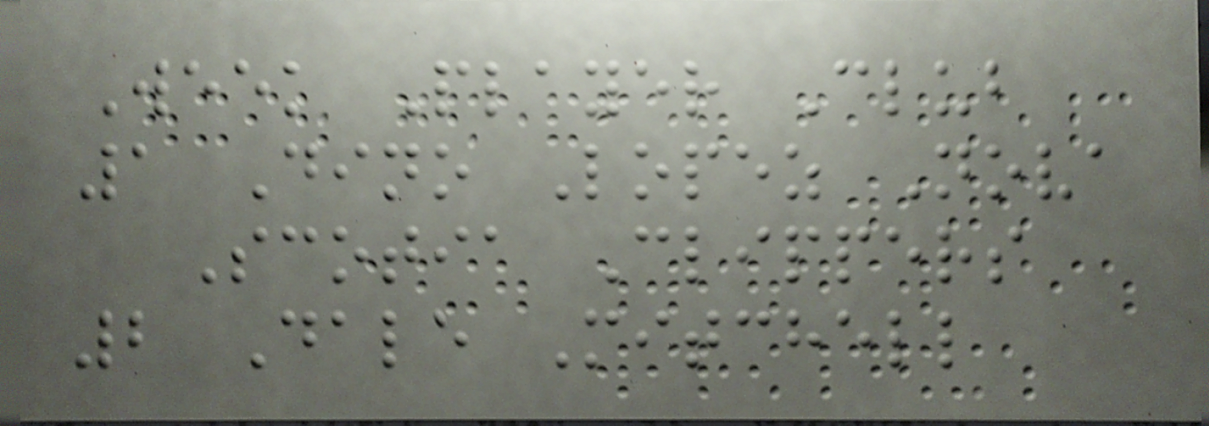Week Player Club
1 Dino Lopez Nova
Scotia Clippers
2 Dale Mitchell
